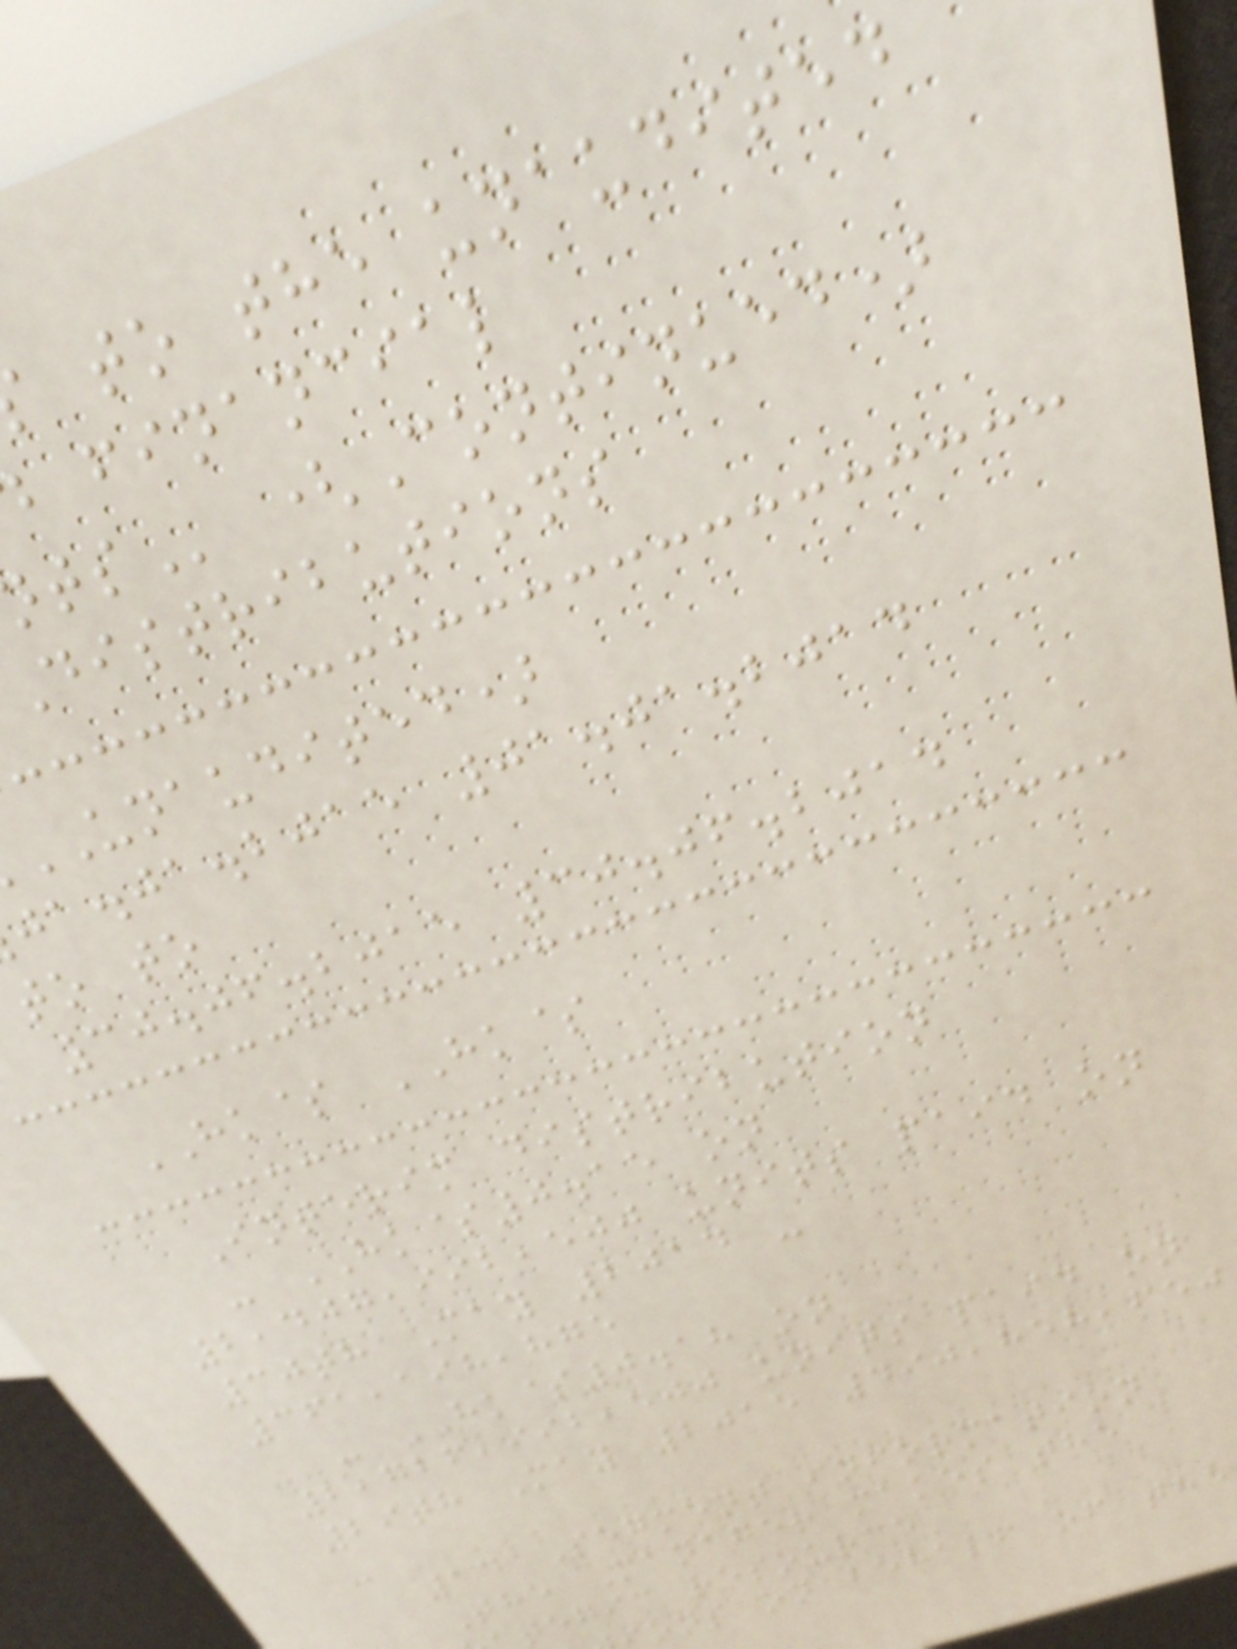to the unaudited
financial
(Continued)
distributions
UNAUDITED)
ja.ja.bjae 01.01.2014
to to
30.06.2015 30.06.2014
HK$ HK$
Interim distribution
- HK$0.15 on
2,407,992,500 units paid on
30th May 2014 -
361,198,875
- HK$0.18 on
2,726,992,500 units paid on
29th May 2015 490,858,650
-
14 Segment information
The Manager makes the
tegic resource
ons on behalf of the
